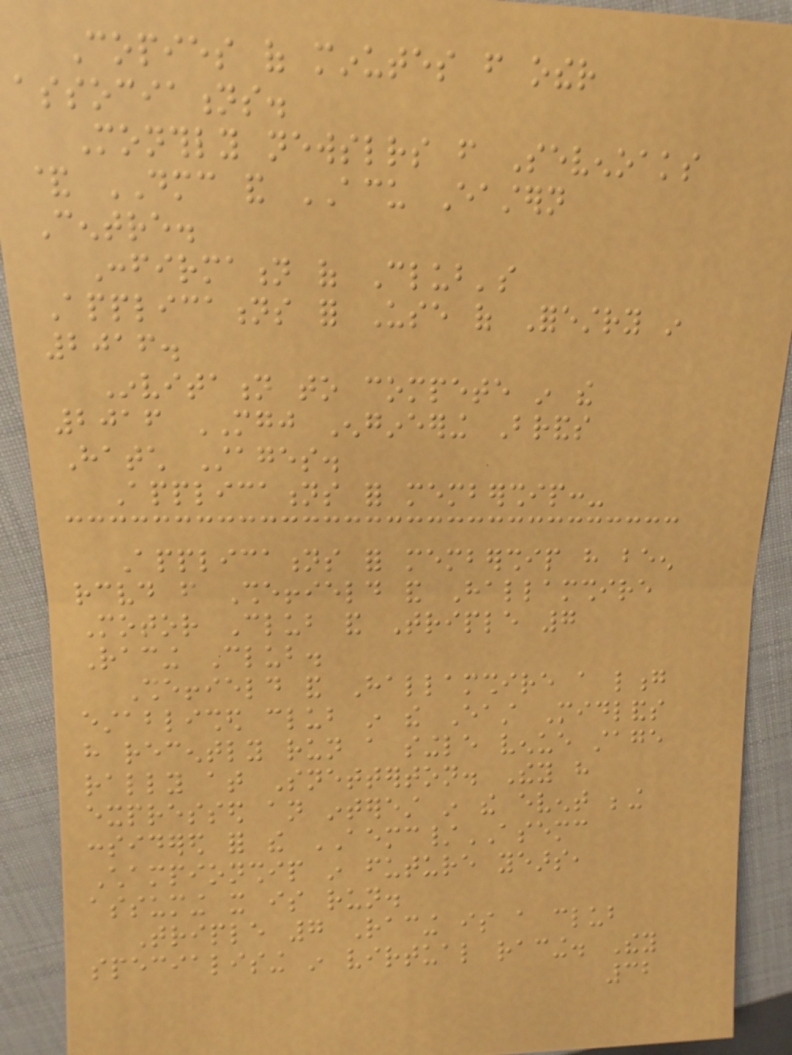Copies of minutes from other
associations.
Monthly newsletters from Sevenoaks
& DMC and ACU Eastern
Centre.
Confirmation of Club's
Applications for Use of Forestry in
2016.
Invitation to compete in the
2016 MGJ Engineering Brands
Hatch Stages.
Applications for membership:-
Applications for membership have been
received from Sheffield and Hallamshire
Motor Club and Triple 7
Racing Club.
Sheffield and Hallamshire a long
established club in the East Midlands
have recently run a single venue stage
rally at Snetterton. They have
expressed an interest in the event being
considered for the AEMC/ASEMC
Championship in future years,
assuming it is run.
Triple 7 Racing is a club
specialising in virtual racing. They
32
